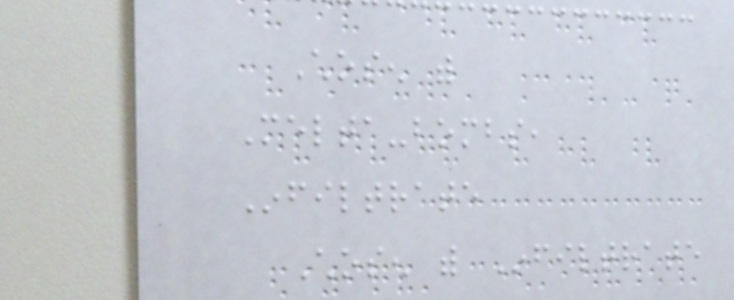Chosen with
Melta-bombs,
Infiltrate
Chosen with Infiltrate
